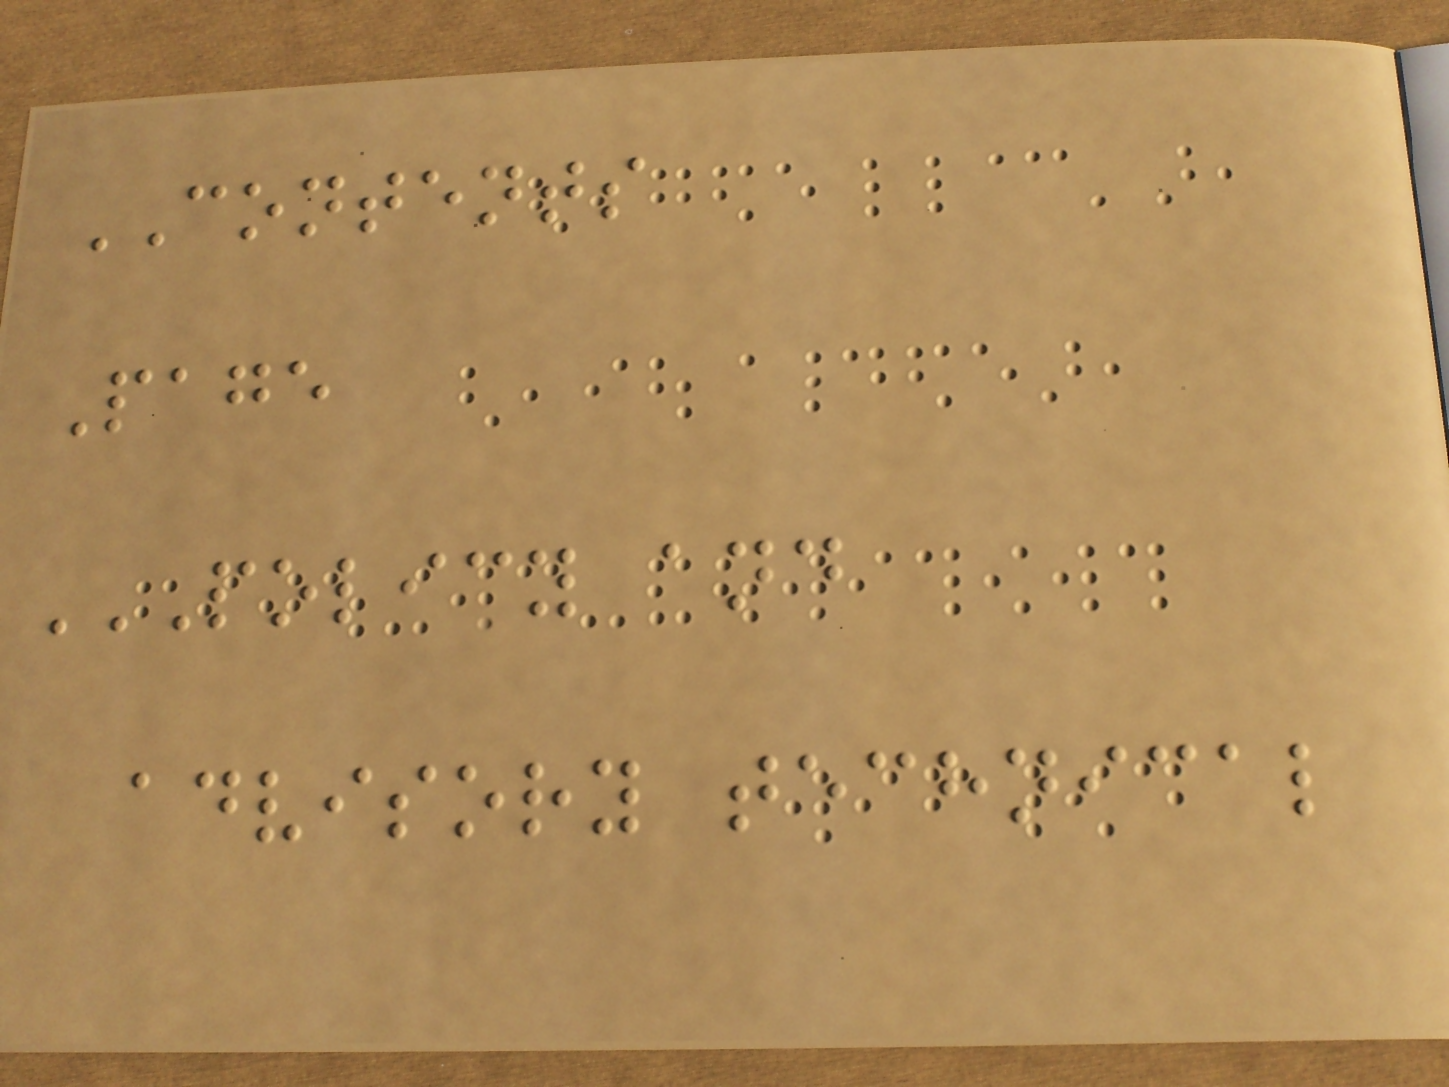CONTENTS
Page
POLICY AND
ADVISORY TECHNICAL
